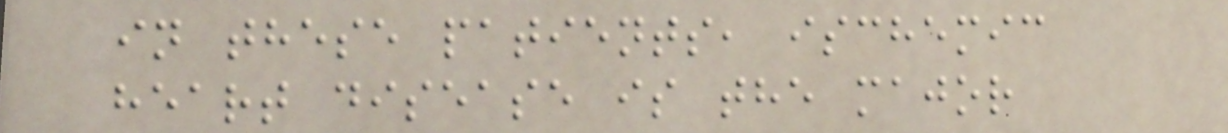in these patients, ischemic
heart disease is the major
